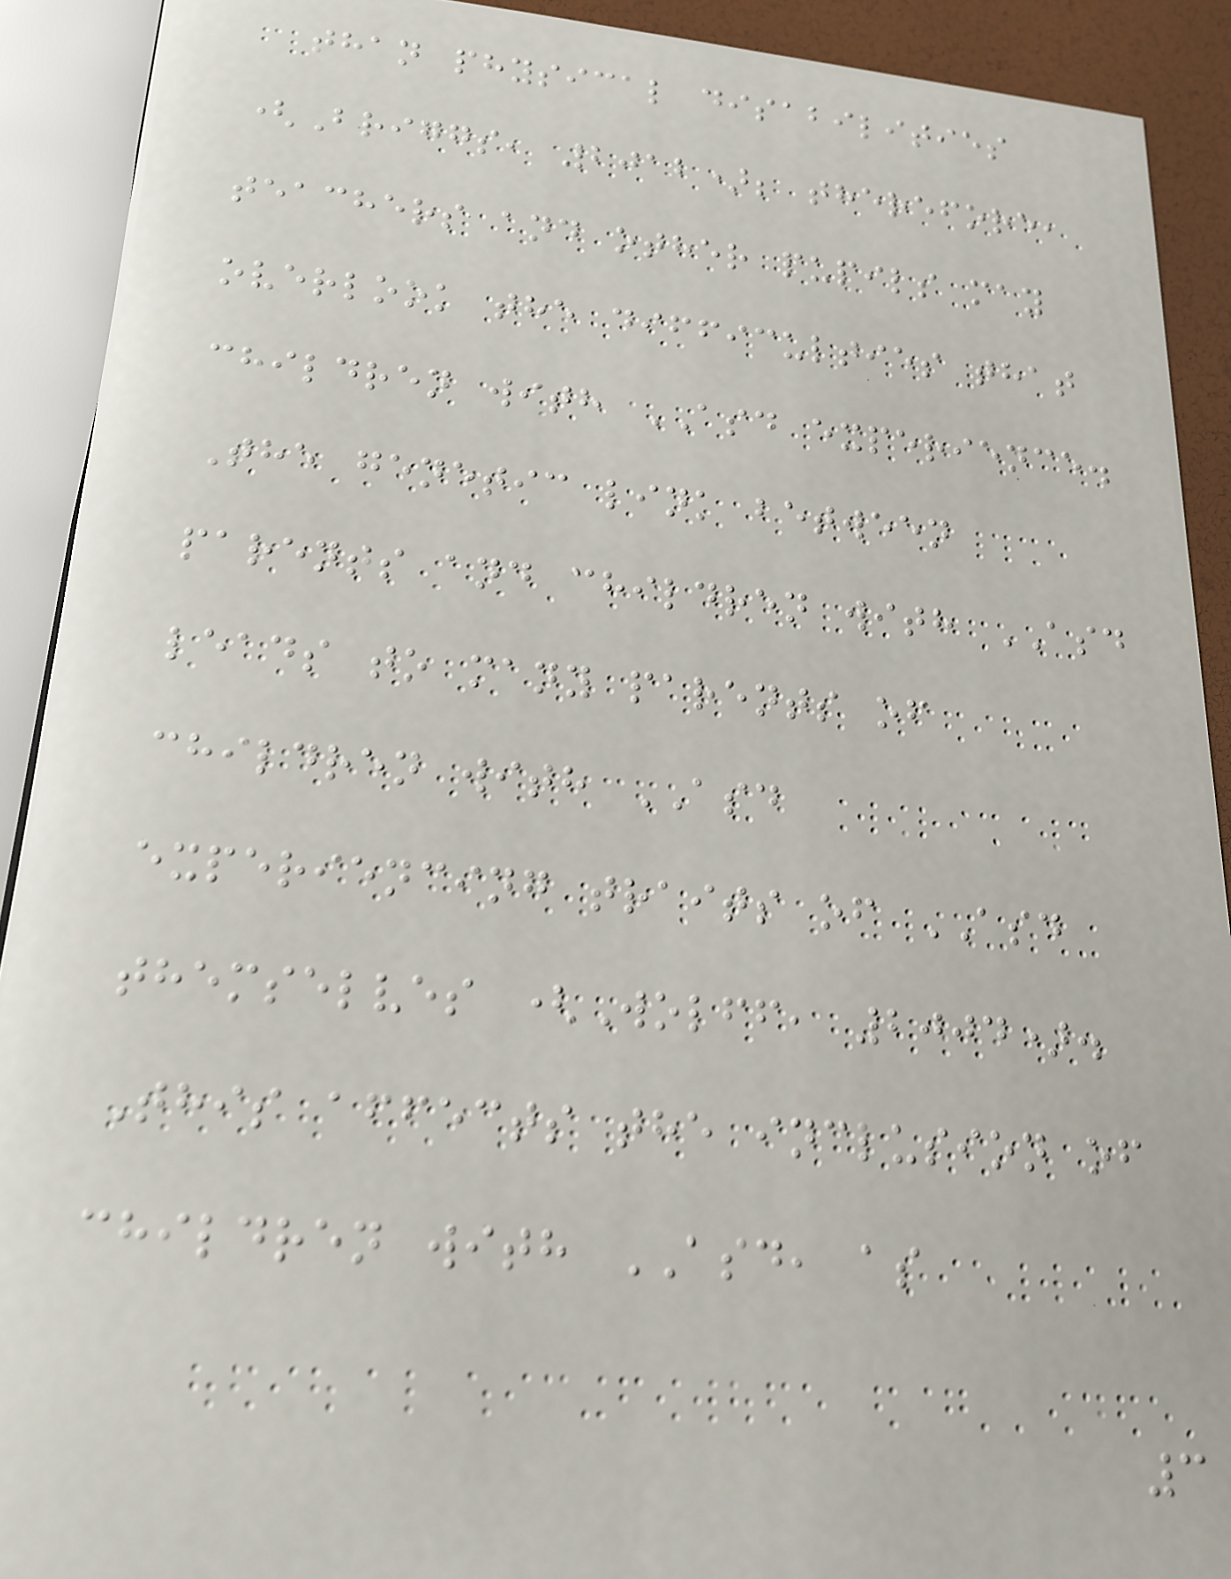than physical disabilities
(Briggs, 2012); therefore,
teachers and other pupils may
overlook the difficulties that
children with ASD experience.
The genetic link between
parents and children with ASD
leads to many parents of
children with ASD
experiencing traits of ASD
themselves (Wolff, 2004).
This affects the inclusion of
children with ASD, as
3
